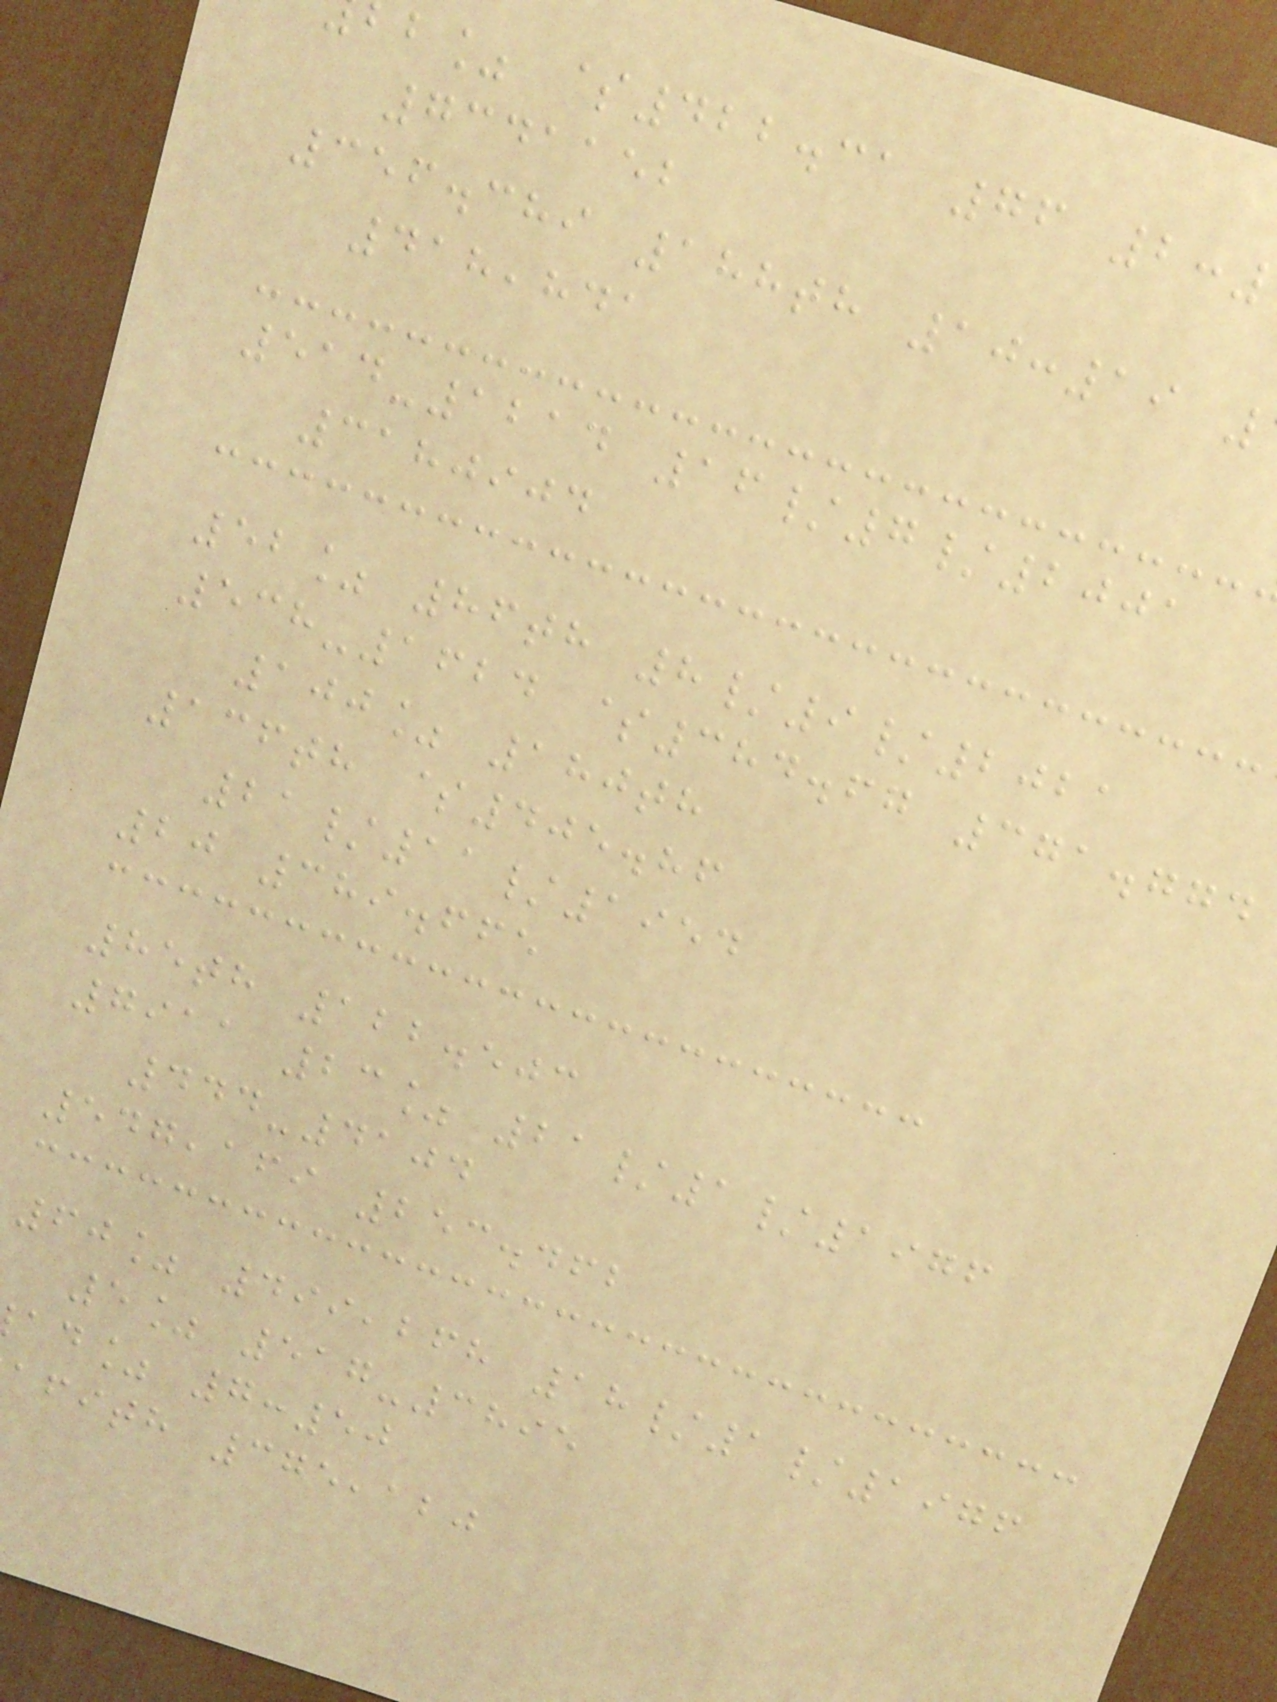b% $422.31 76 2:
7341152
356.389 188th 10:19
418,841
514-1214 16/7/2001
3180904
52% 86th 8/9/2021
538-1624 $384.67 371.774
100% 180th
136th $405.86
21/11/1954
20 389.665
85th 122.503
7911 23% 21/1/1976
444-4104
547,169 253.462
60% 499,268 18/1/1976
5% 517-3895
ad% 7:50
afith 375,120
